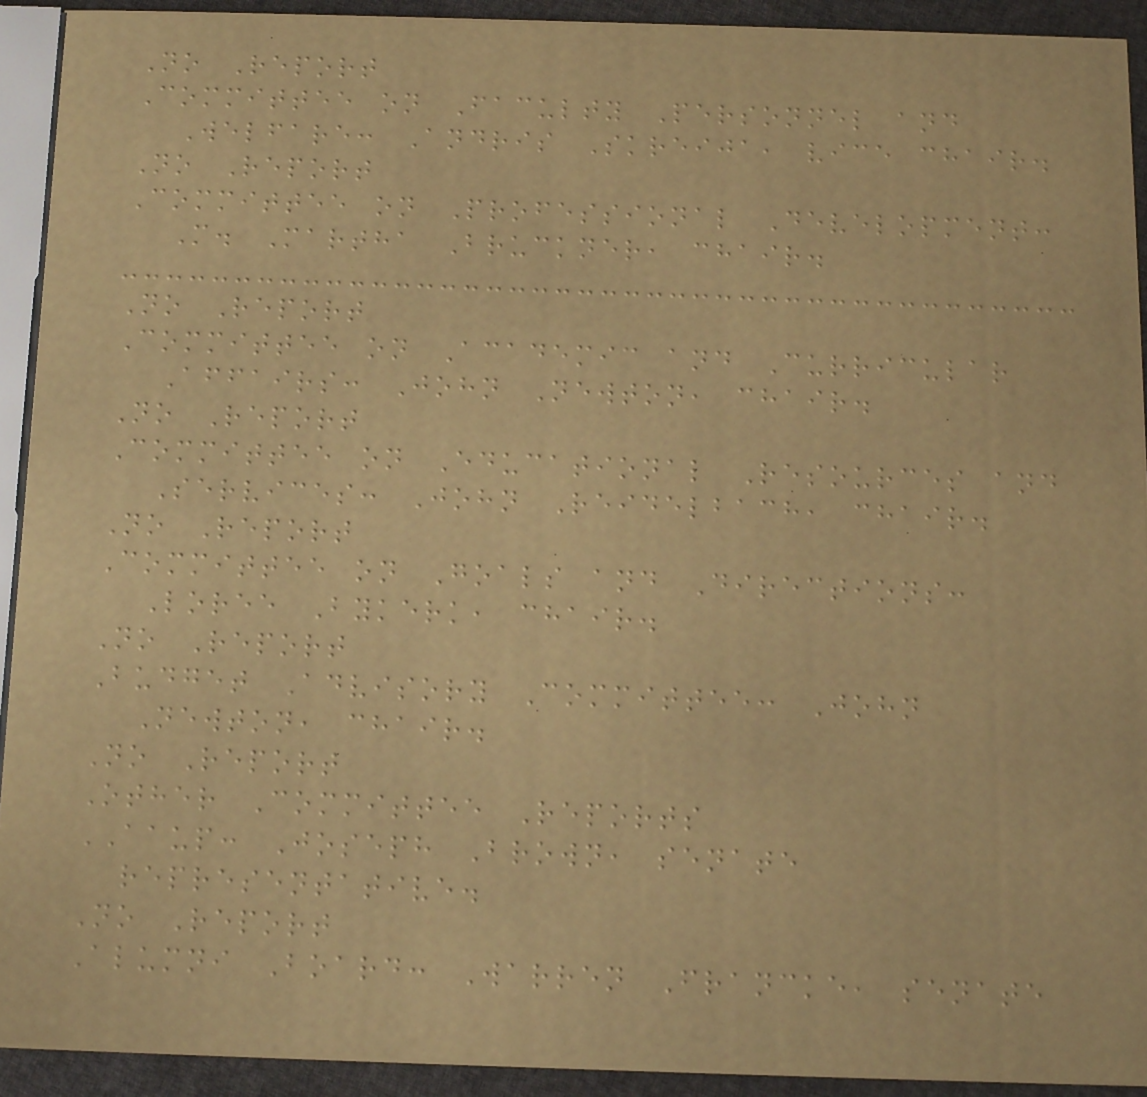No Report
Committee on Faculty Personnel and
Welfare: Andris Skreija, vice chair.
No Report
Committee on Professional Development:
M. Martha Bruckner, chair.
No Report
Committee on Academic and Curricular
Affairs: John Newton, chair.
No Report
Committee on Educational Resources and
Services: John Reidelbach, chair.
No Report
Committee on Goals and Directions:
Loree Bykerk, chair.
No Report
Budget Advisory Committee: John
Newton, chair.
No Report
Other Committee Reports
AAUP: Joseph Brown, senate
representative.
No Report
Alumni Board: Warren Francke, senate
